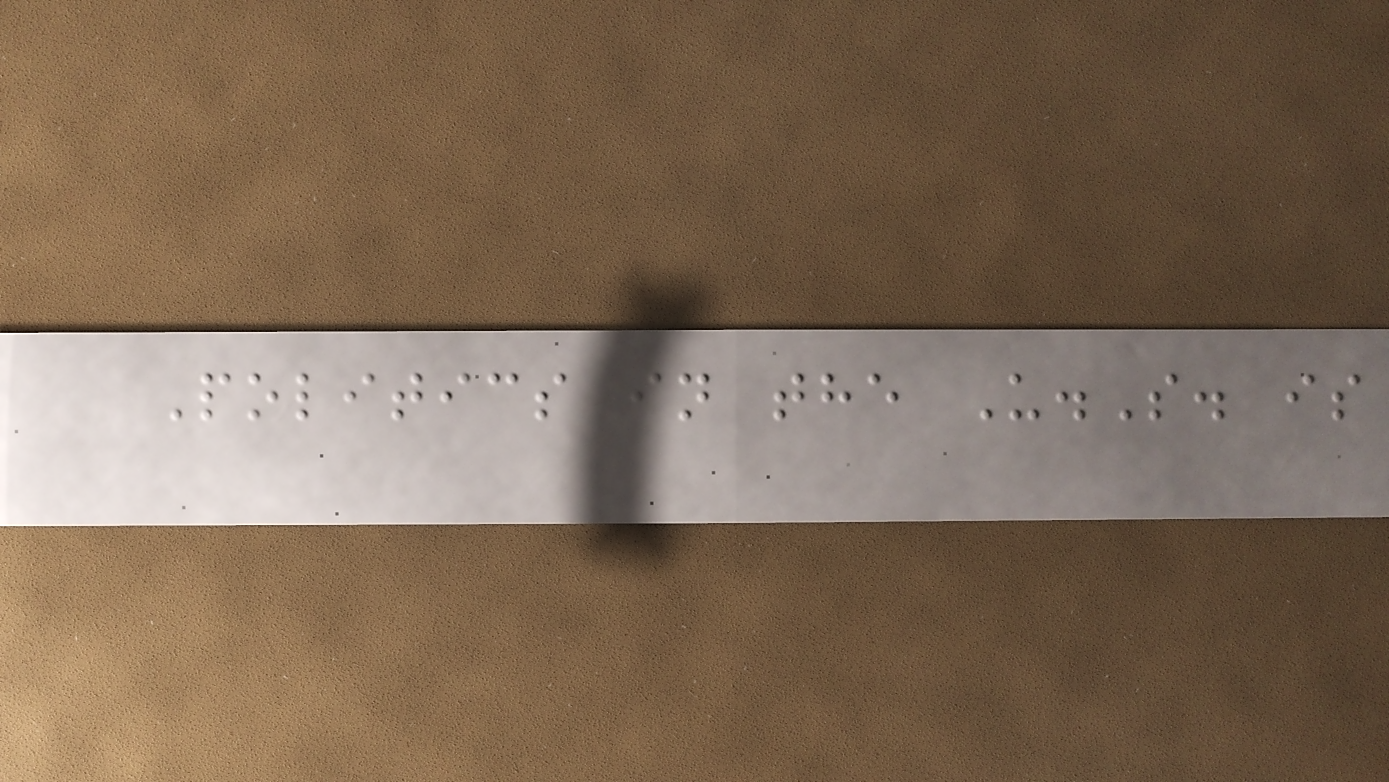Politics in the U.S. is
